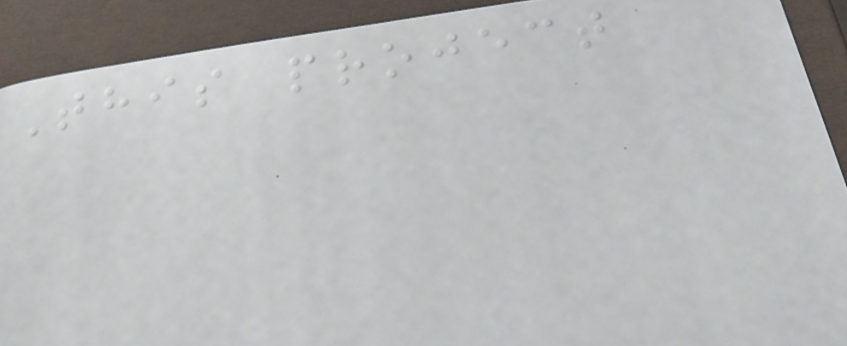This project
